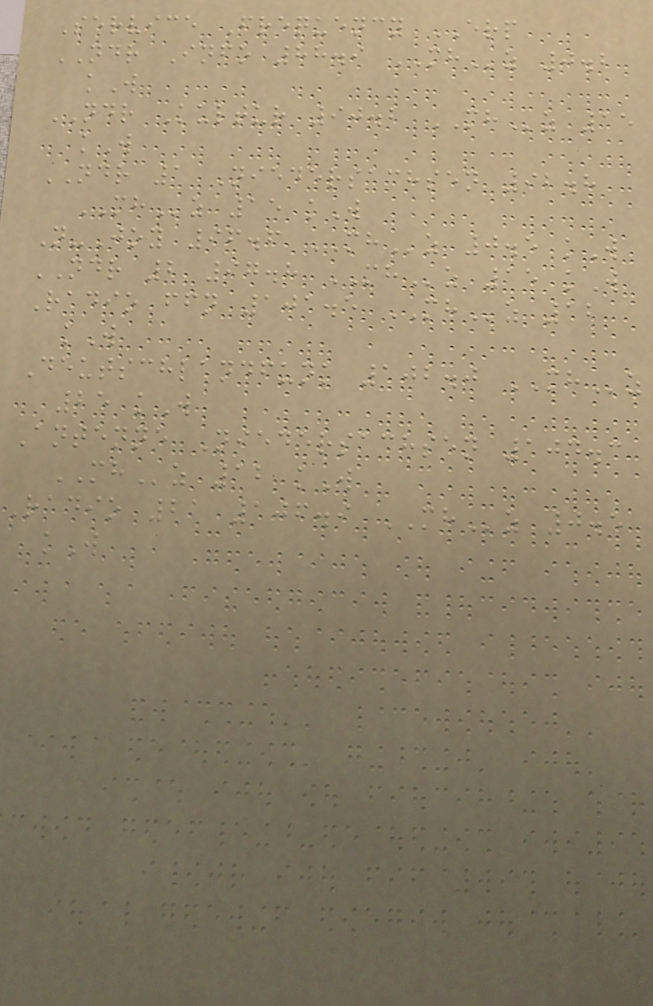Service Frequency ERP
NDR Info 88.9 MHz 0.2
kW
NDR Kultur 90.2 MHz 15
kW
NDR 1 Niedersachsen 92.8
MHz 15 kW
N-Joy 96.6 MHz 0.5 kW
NDR 2 97.8 MHz 15 kW
Radio ffn 101.5 MHz 12
kW
Deutschlandfunk 102.0 MHz
25 kW
Antenne Niedersachsen 104.3
MHz 12 kW
Radio 21 106.9 MHz 0.5
kW
